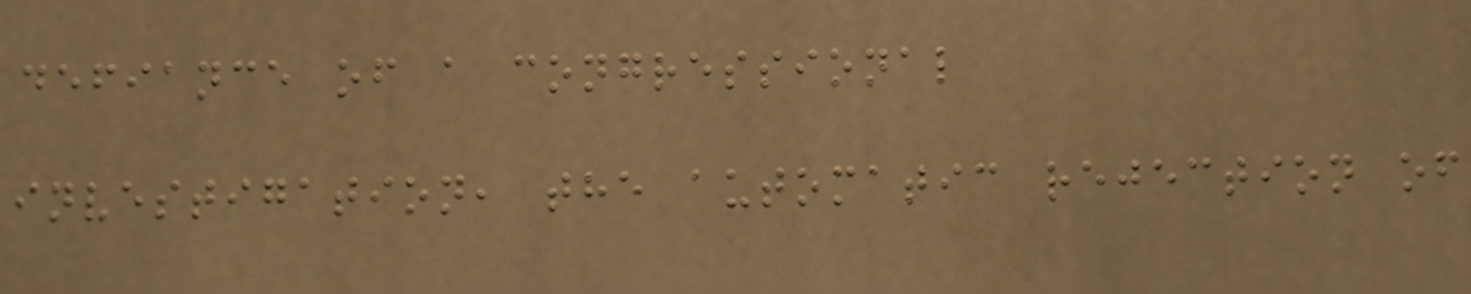defiance of a congressional
investigation, the automatic rejection of
